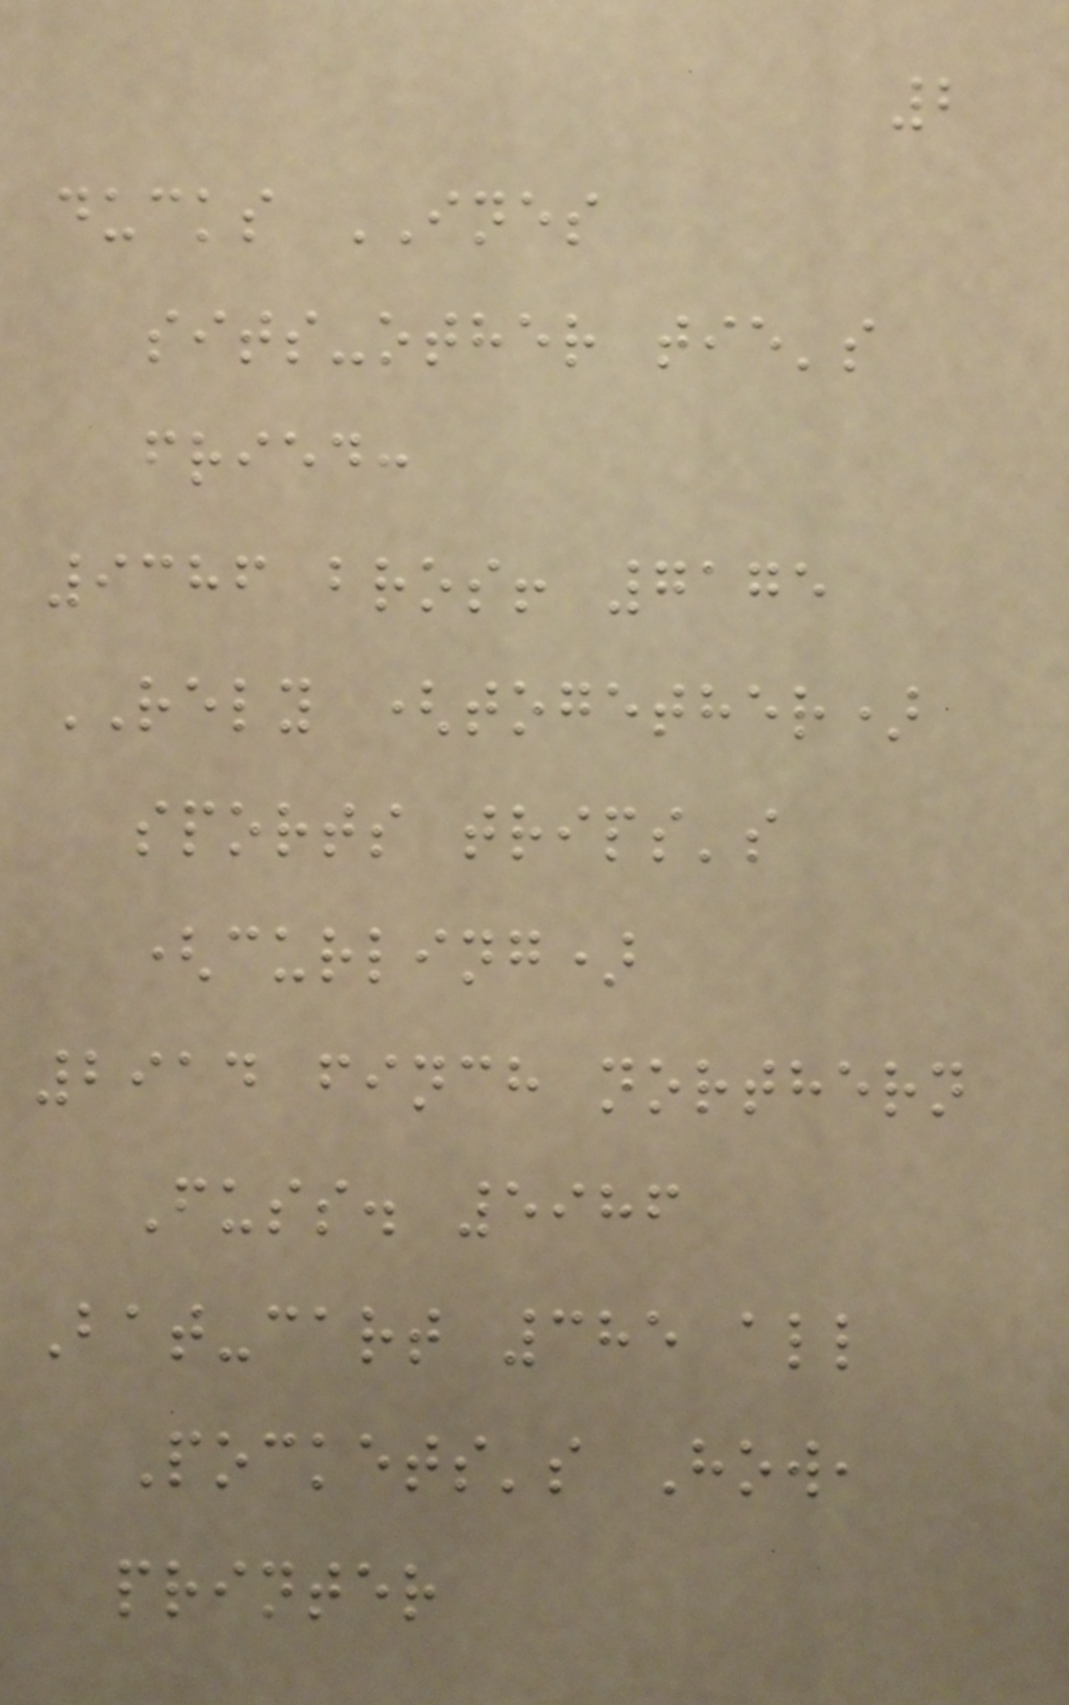2
ducks INES
sits-other tie's
fried:
9386 bros! 7175
RELY (together)
sports trips's
(curling)
2914 finch northern
Fuss. 5986
Bat-cart 385 all
Pockets's How,
printer
